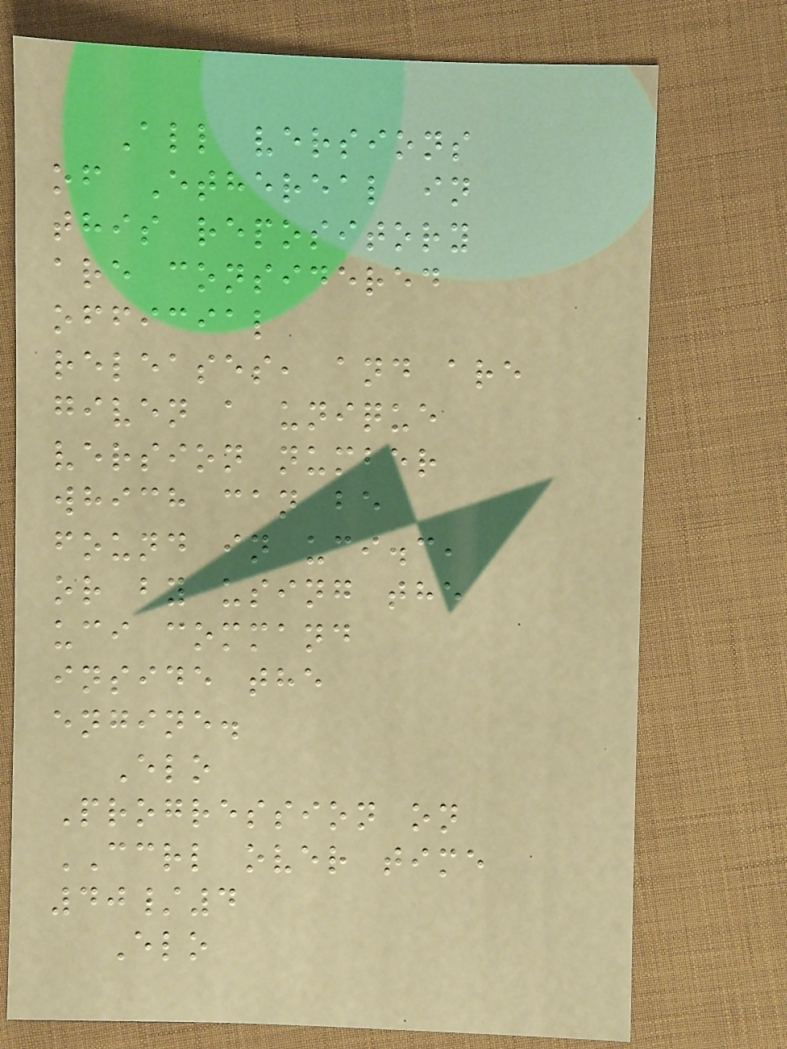All versions
of Ethereal in
this repository
are considered
official
releases, and are
given a unique
version number
which can be
found in uci.c,
or by using the
uci command
inside the
engine.
Elo
Progression on
CCRL over time
40/4
Elo
